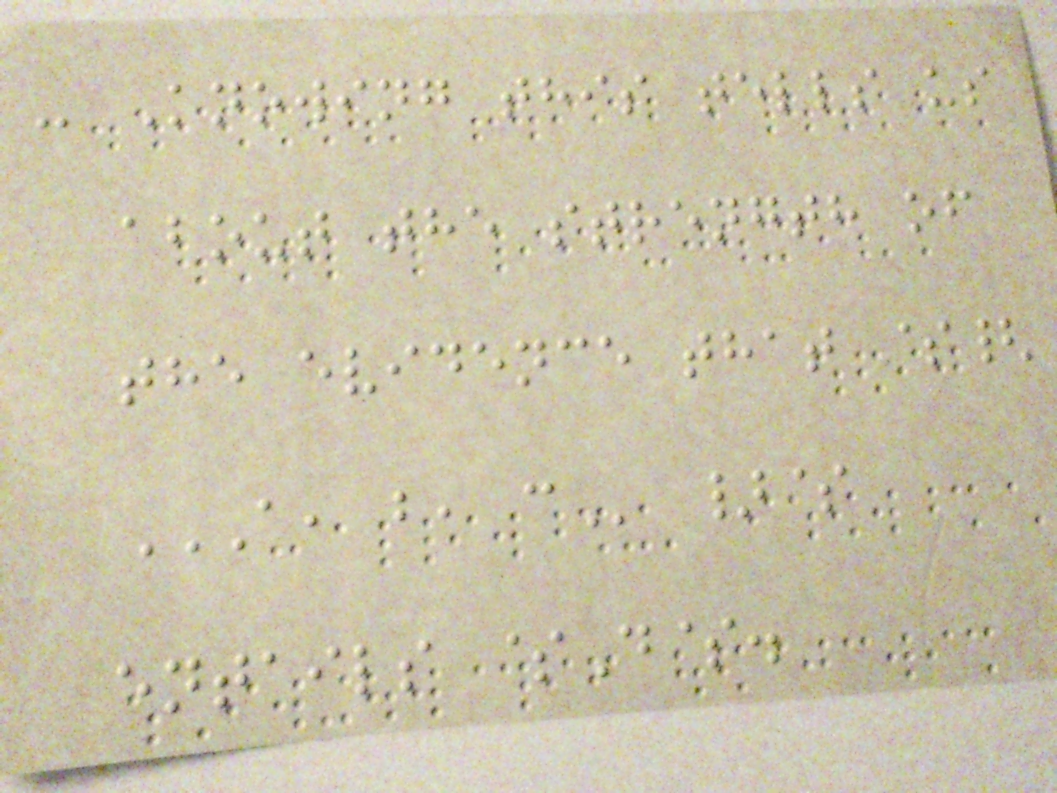- Knowing this tells us
about the strength of
the evidence that ${
A, B, C }$
entails $D$.
